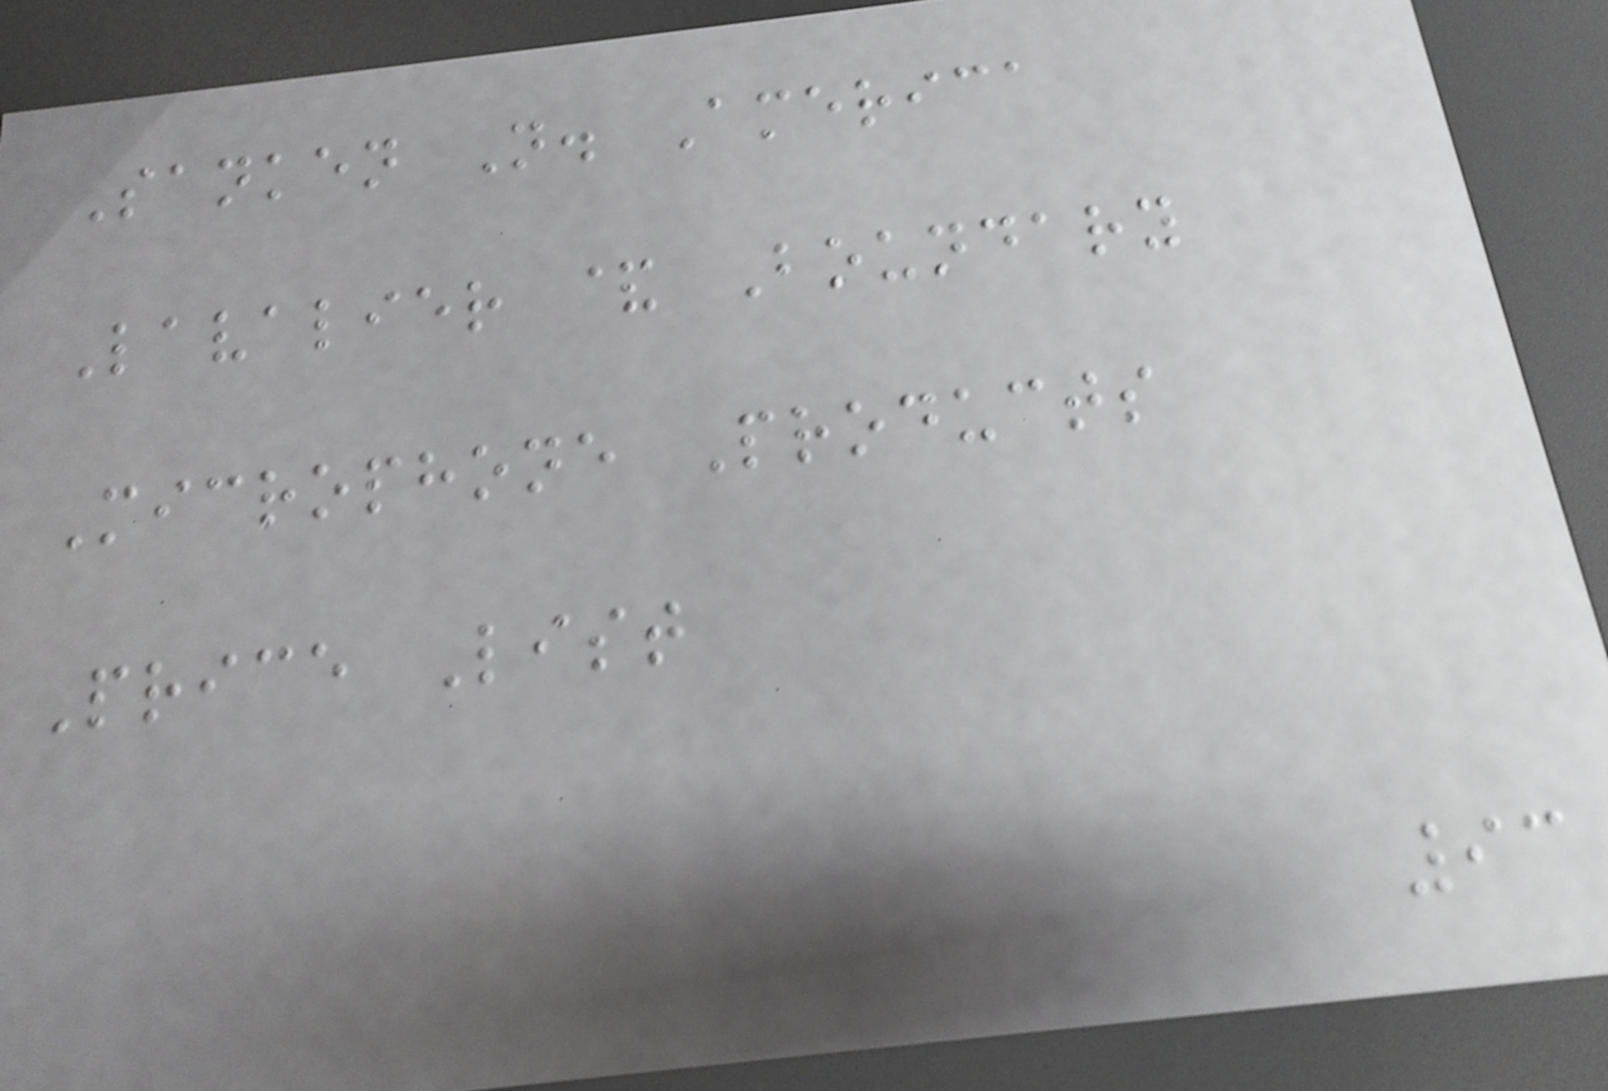Sanken N. America
Lavalier & Boundary
Microphone Products
Price List
93
